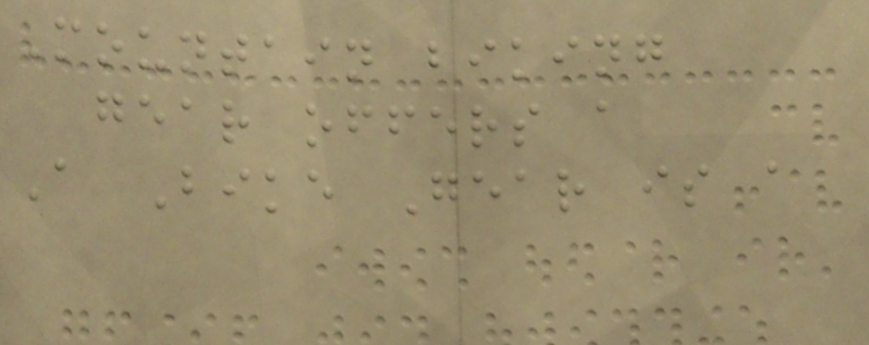Mountain biking
gear offers a
A Bike Gear is a
